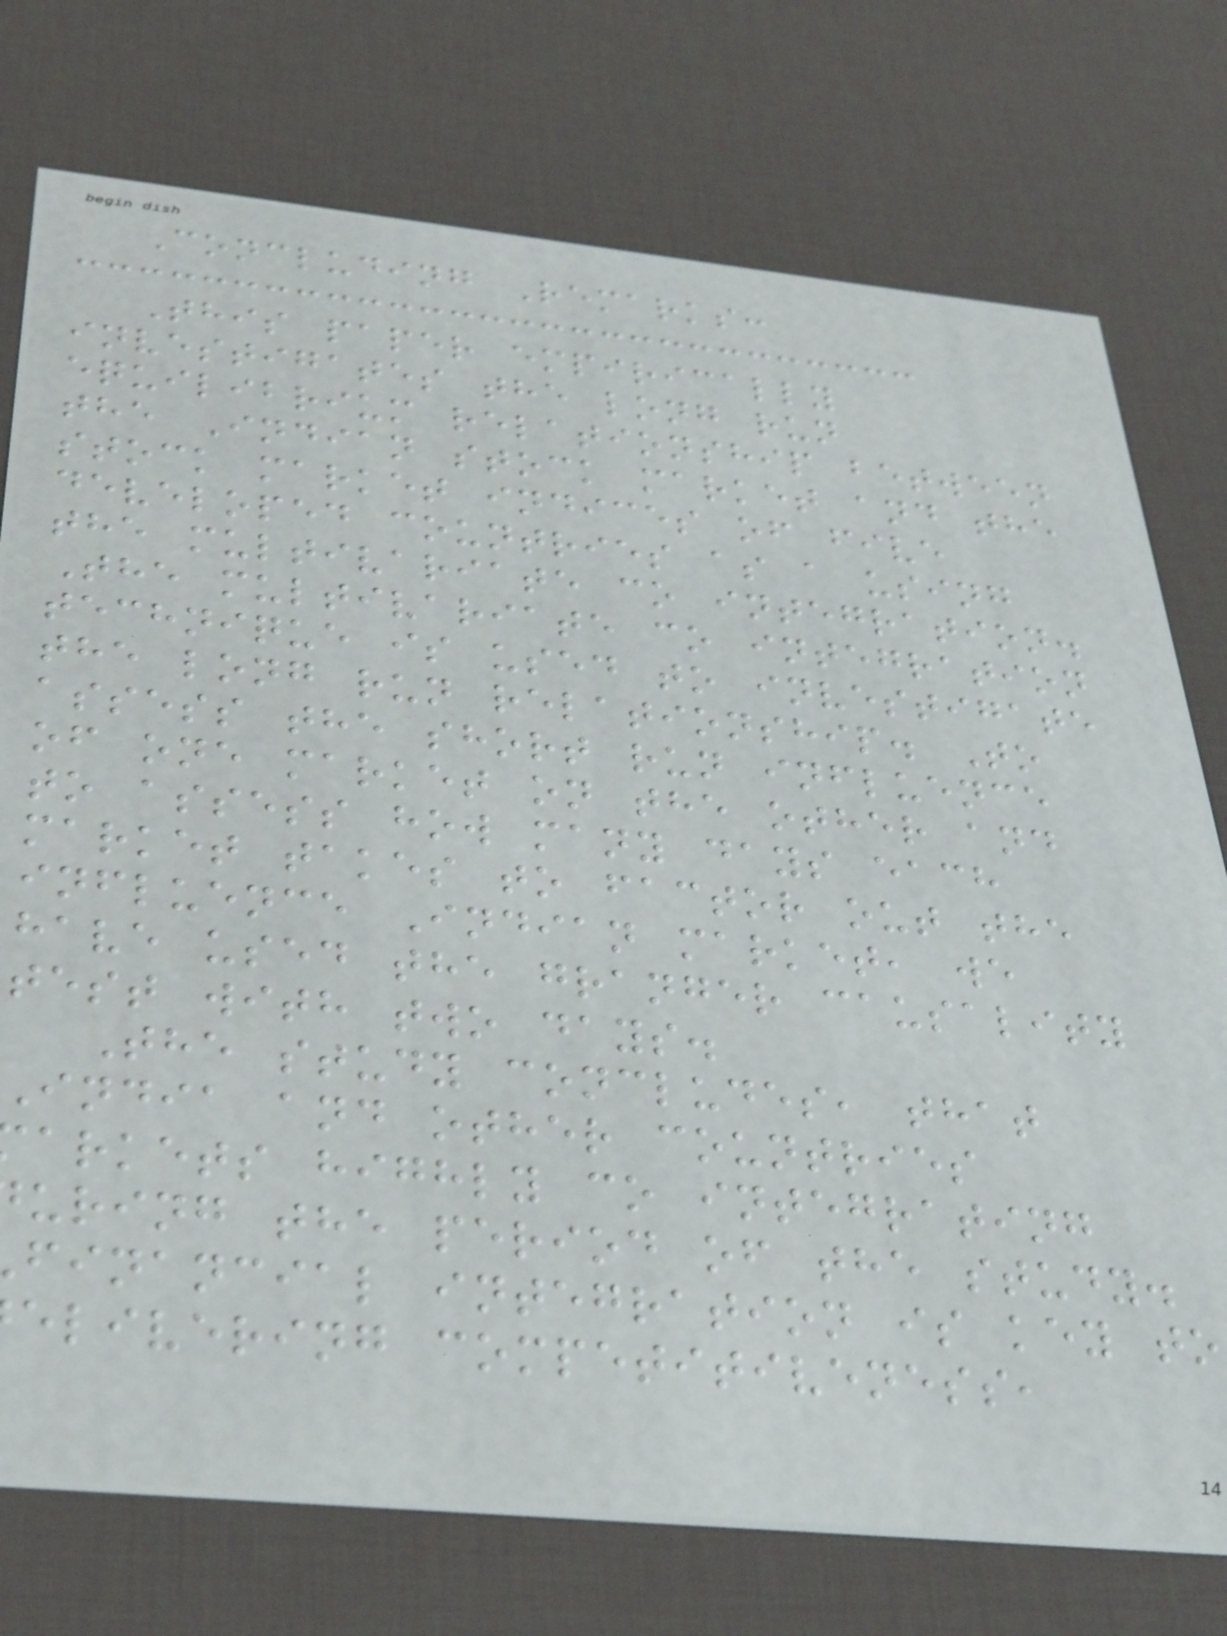Concluding Remarks:
This paper empirically
investigates the long run
equilibrium relationship between
the Indian stock market and the
stock market indices of five
developed countries as a using
the multivariate co integration.
The multivariate co integration
technique is used to investigate
the long run relationship. To
assess the short run influence
of one market on the other and
to assess how many days each
market takes to factor out the
influence Indian market, we
have used the granger causality
test with two days.
The study concludes, that
india and other countries
arkets highly co integrating
uring the period of the study.
financial integration is key to
elivering competitiveness,
